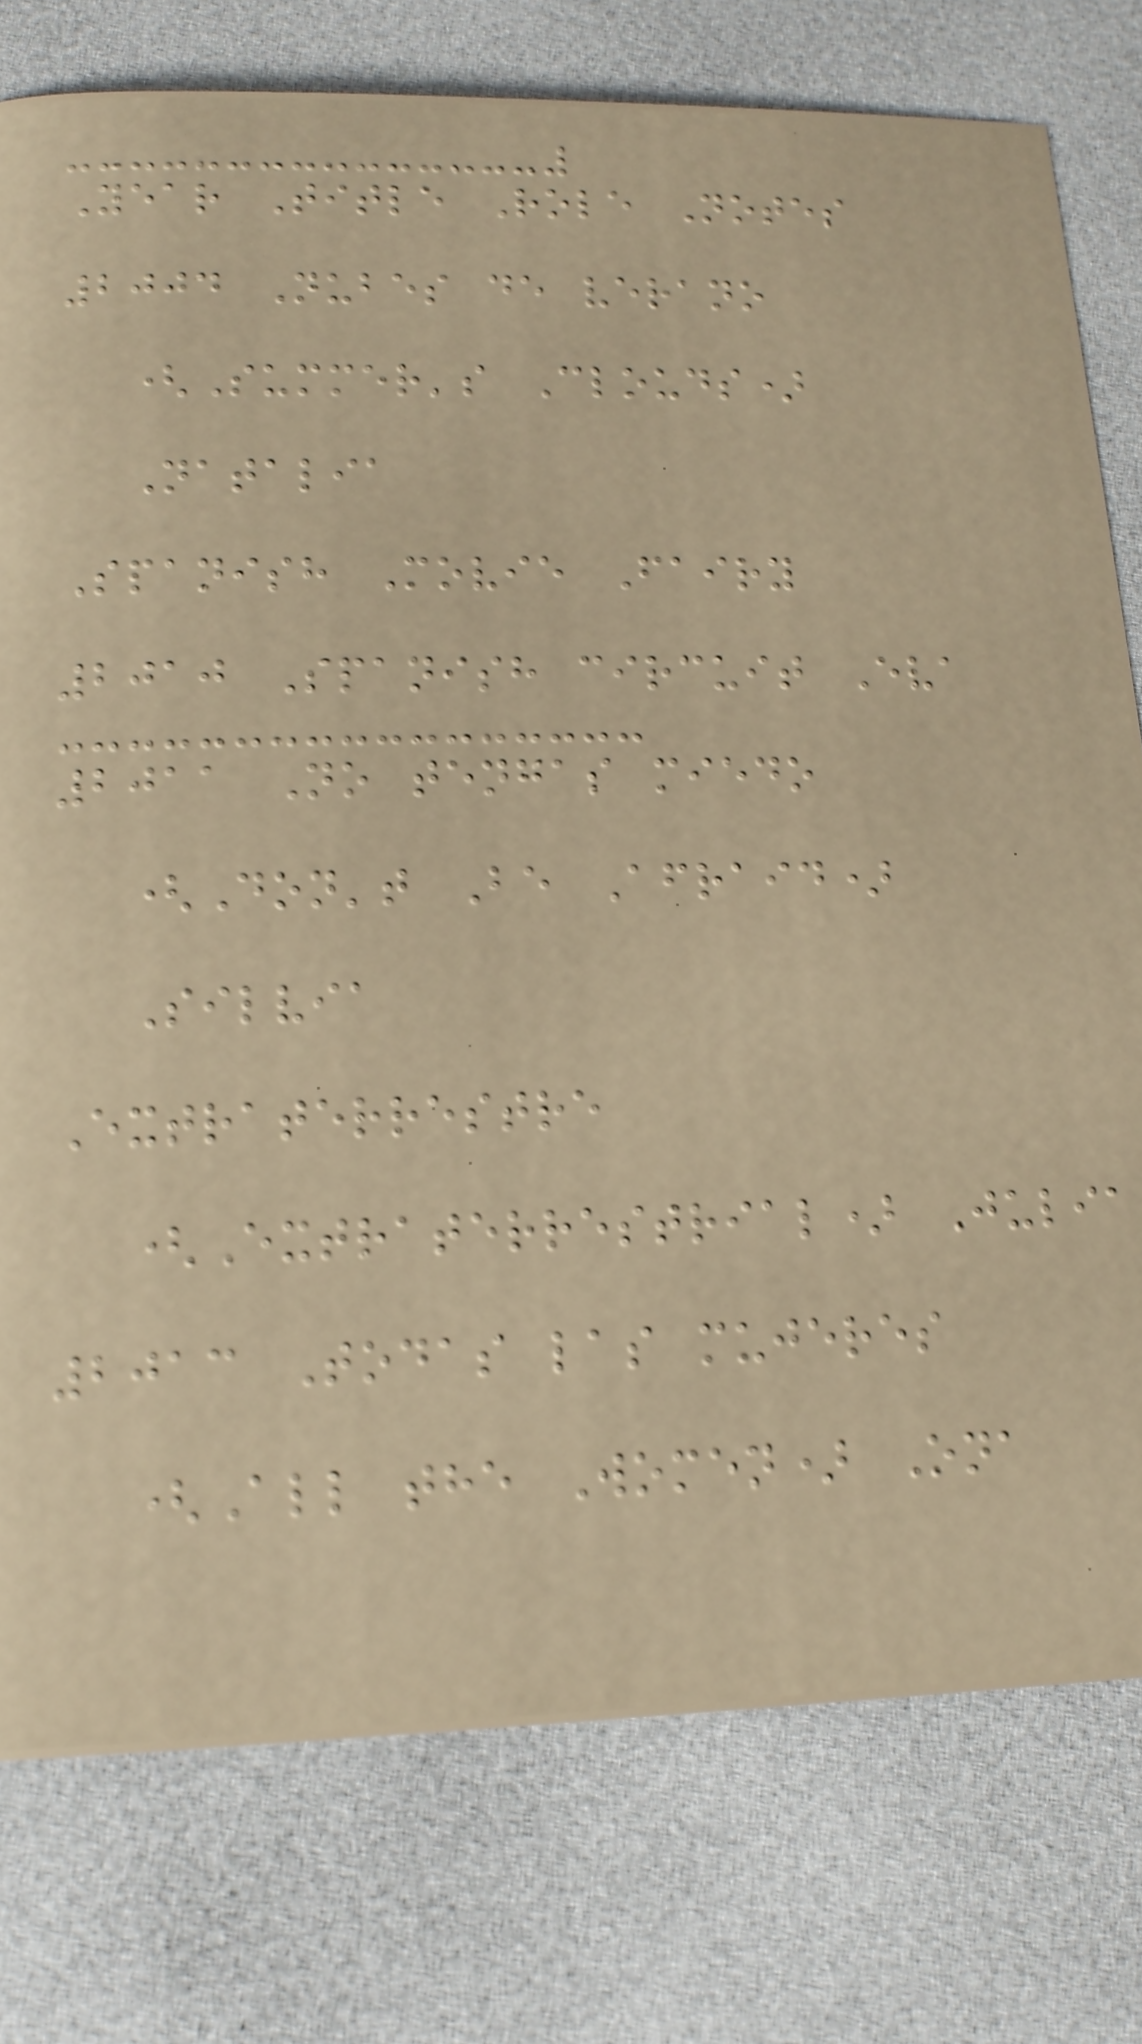Year Title Role Notes
2004 Nubes de verano
(Summer's Clouds)
Natalia
Spanish Movie Fairy
2010 Spanish circuit Eva
2011 No tengas miedo
(Don't Be Afraid)
Silvia
Extraterrestre
(Extraterrestrial) Julia
2013 Todas las mujeres
(All the Women) Ona
